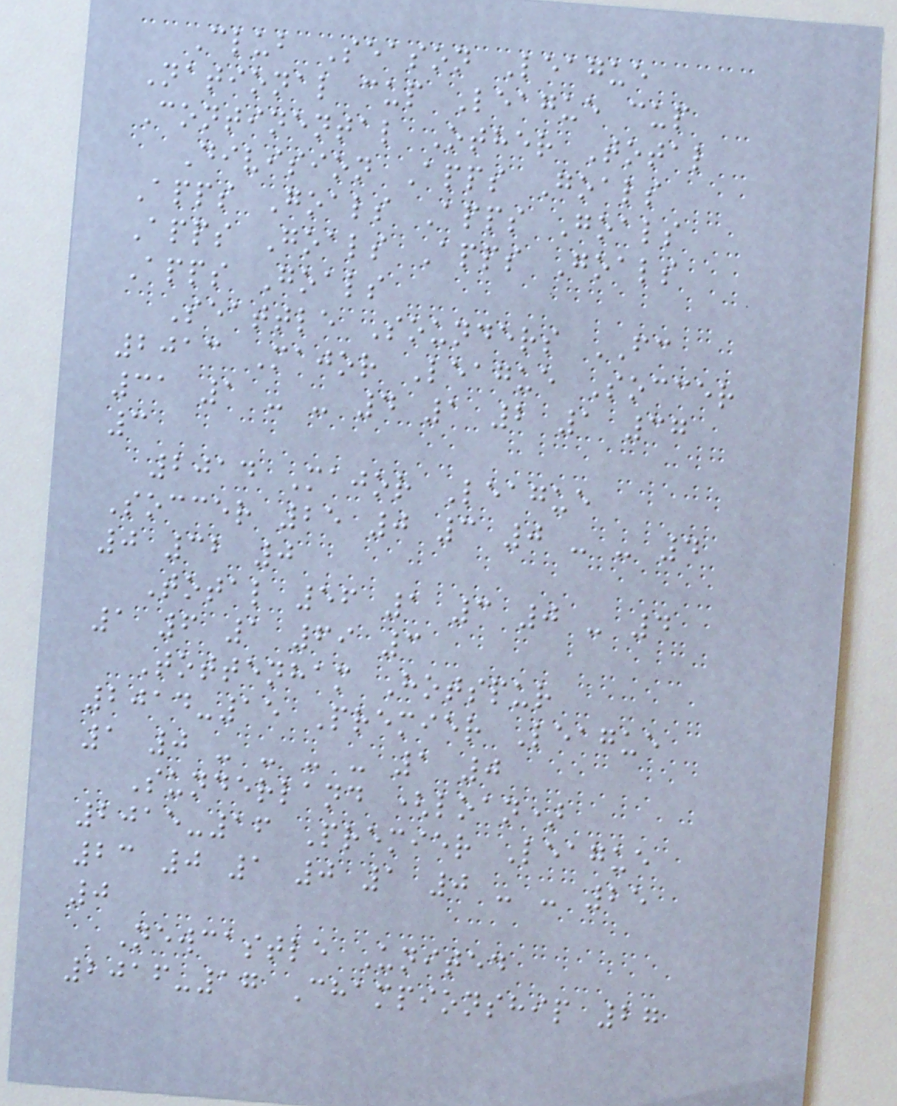Club Season League
National cup League cup
Continental Other Total
Division Apps Goals
Apps Goals Apps Goals
Apps Goals Apps Goals
Apps Goals
Seattle Sounders FC
2013 Major League Soccer
31 1 - - 4 1 2 1 37
3
2014 Major League
Soccer 25 0 3 0 - - 4
0 32 0
Total 56 1 3 0 - 4
1 6 1 69 3
Tottenham Hotspur
2014-15 Premier League
1 0 - - - - 1 0
Sunderland (loan)
2015-16 Premier League
23 0 1 0 1 0 - - 25
0
Newcastle United
2016-17 Championship 27
